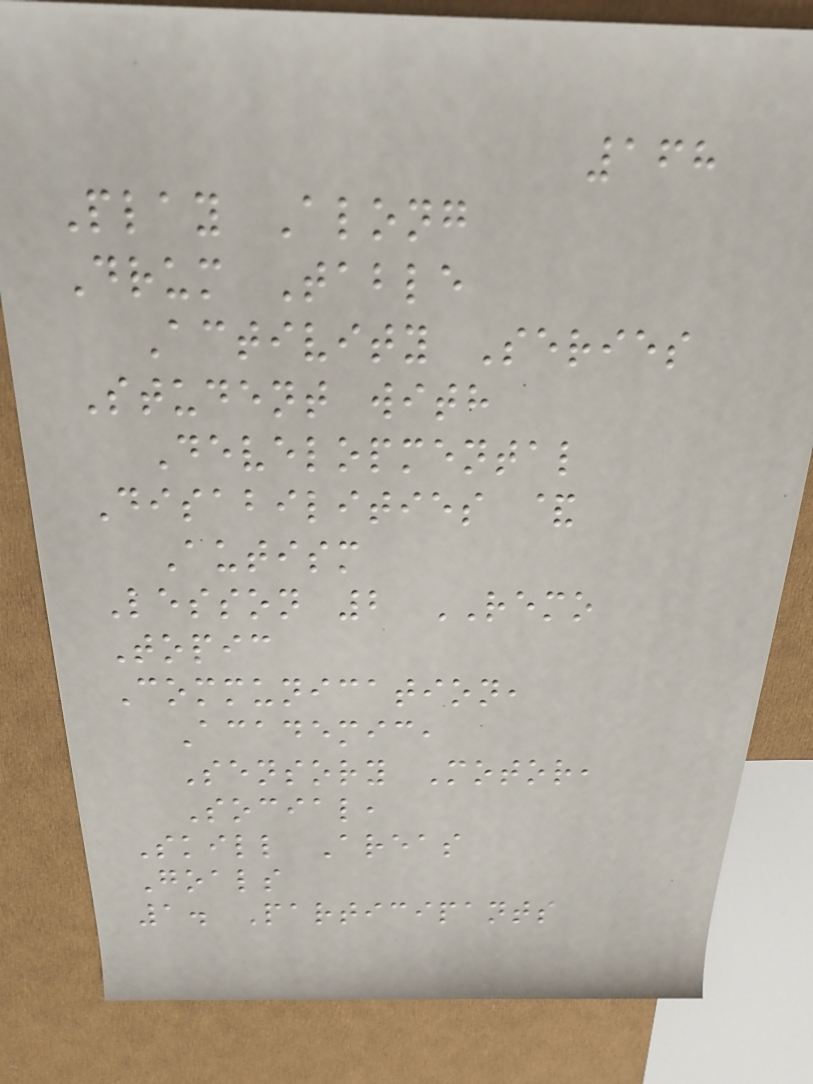168
Play Along
Drum Table
Activity Series
Student with
Developmental
Disabilities &
Autism
Lesson 2 REMO
Topic
Communication,
Academic,
Sensory Motor,
Social,
Skill Areas
Goals
1. Participants
